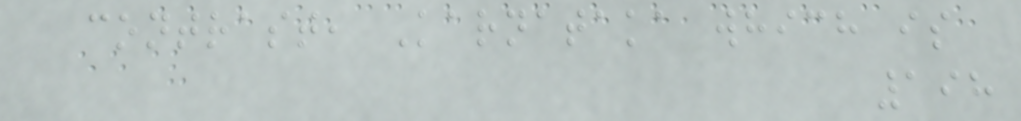contrast, Karnataka which is
198
